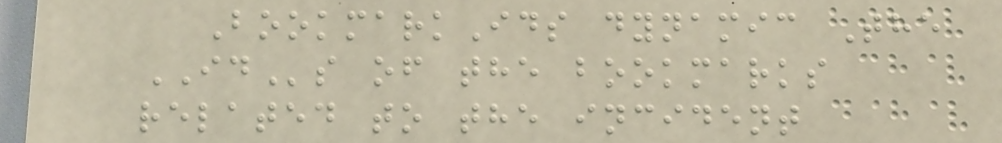BookmarkIds dynamic The
IDs of the bookmarks
related to the incident
